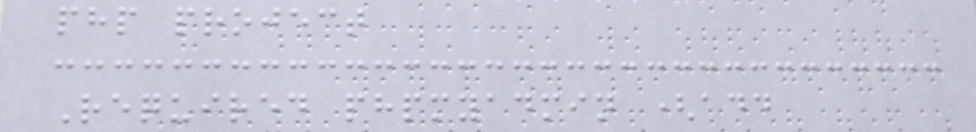php project
Required phpmyadmin (add
